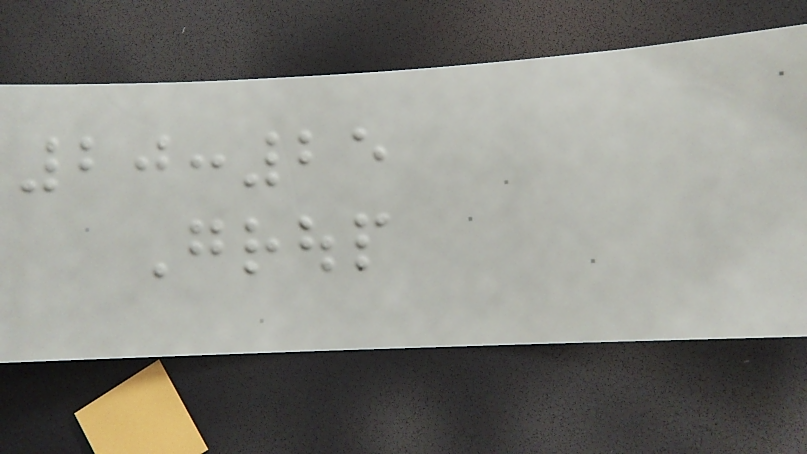20:25
Group
